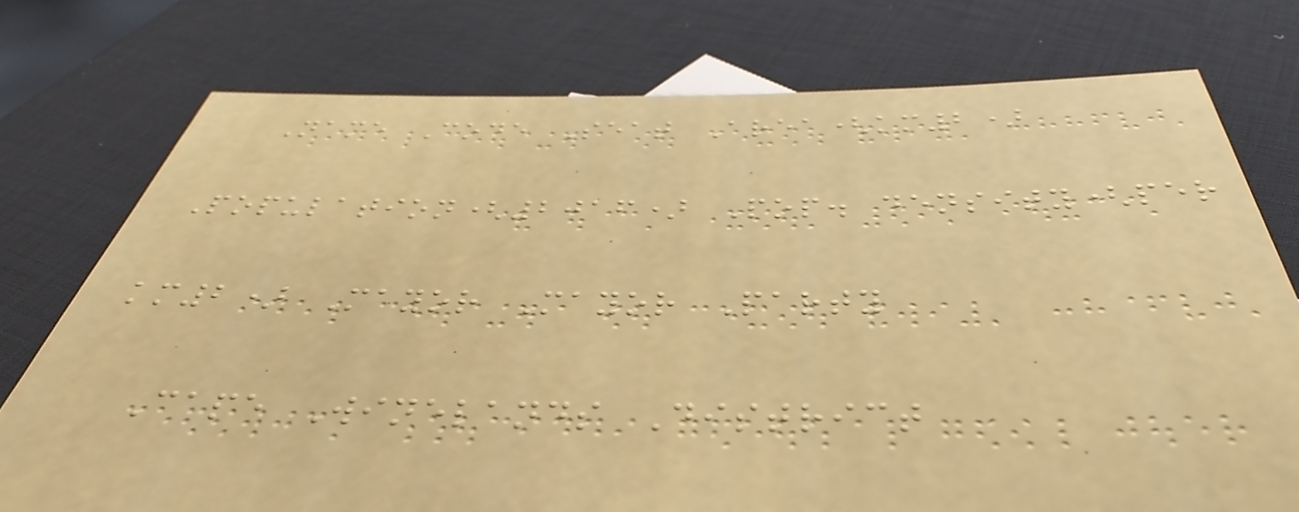Name Code Seat Area(km2)
Population(2016) Pop. density(per
km2) Mayor Mayor Party
Cape Winelands District
